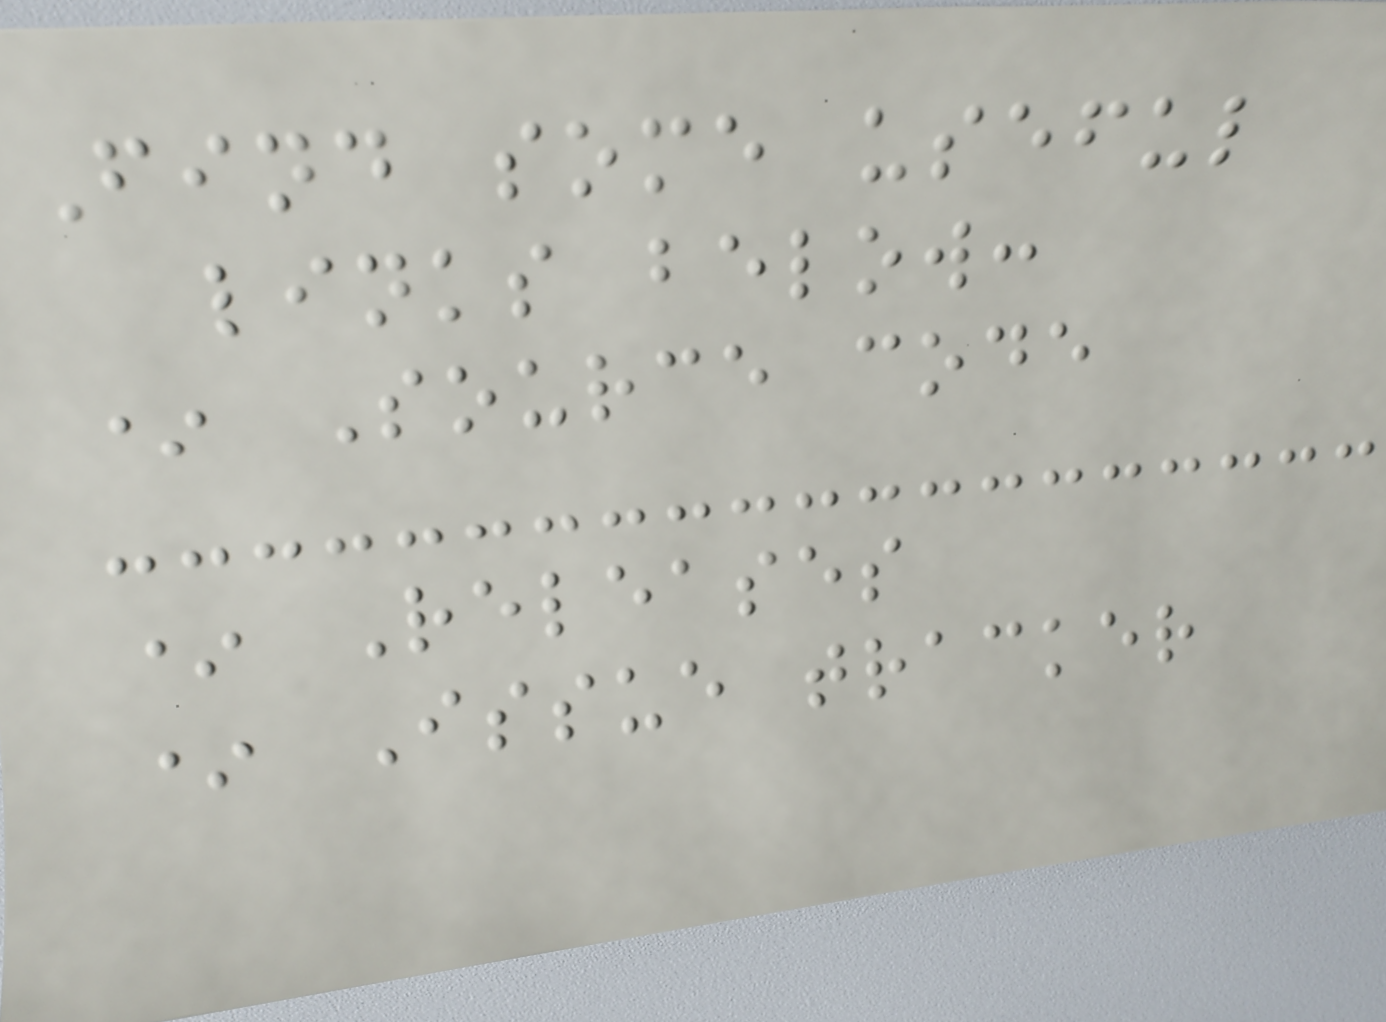Find some useful
links below:
* Source code
* Releases
* Issue tracker
